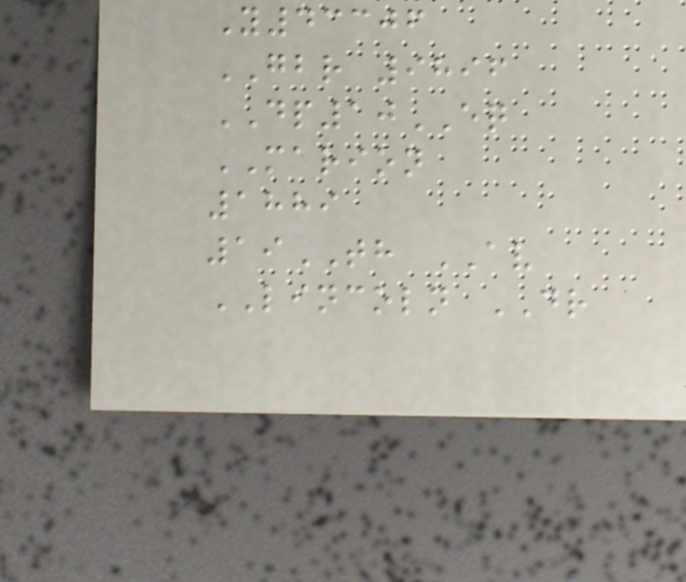Y43306
GBR 9896
DP10EQ
MARION
1889
19TH AV
LINCOLN DR
